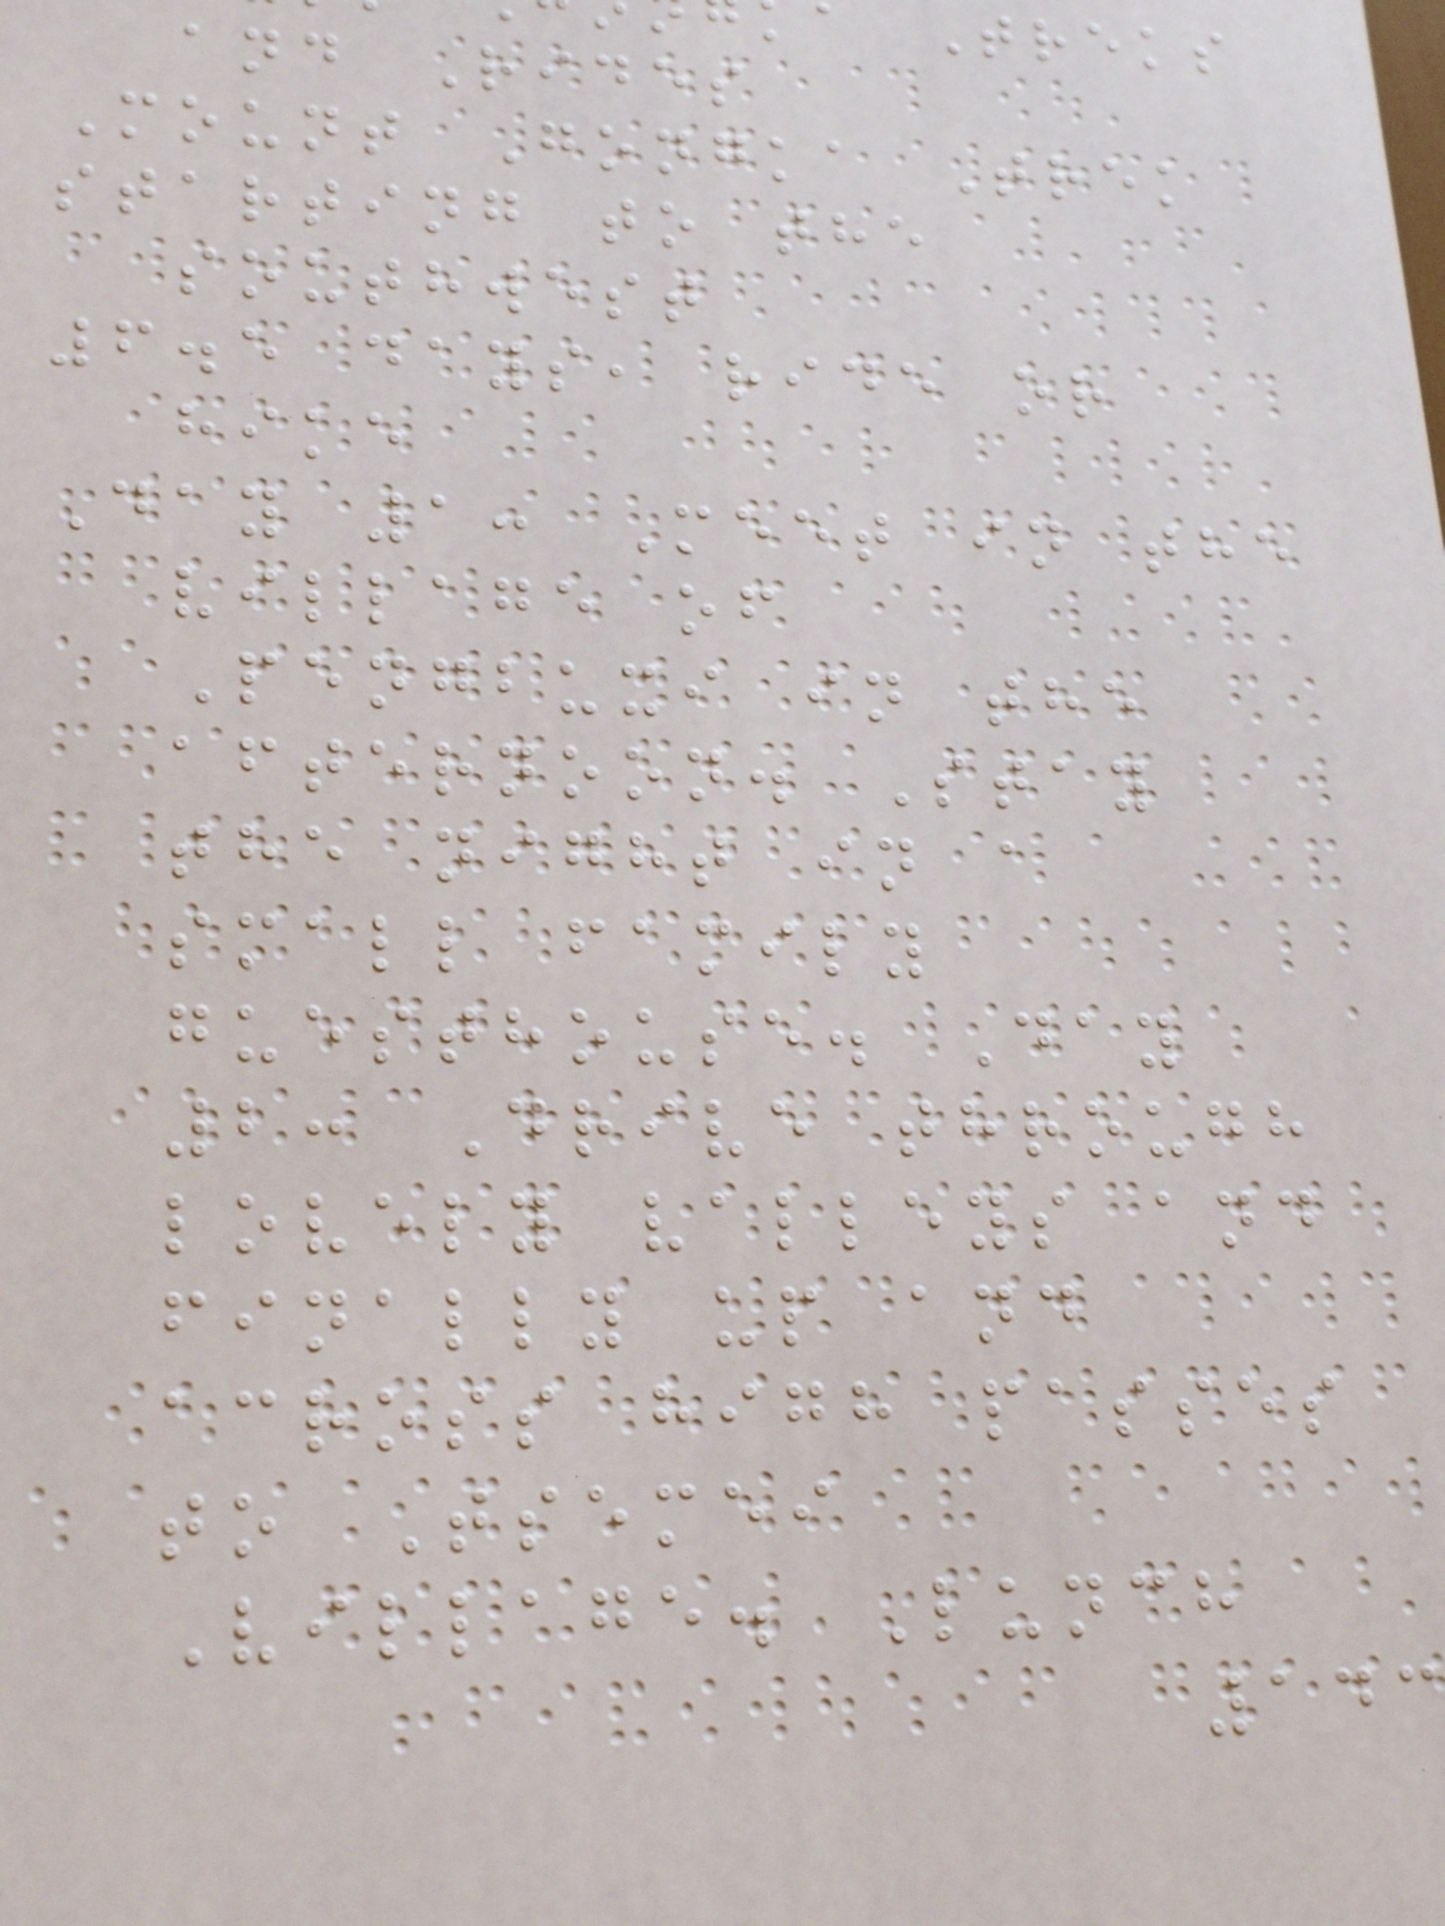a Treks
and Rides
Mount Gongka Trek
starting to the
southwest
6.5 days, ride or
hike
Day 1: Meet in the
village of
Pengbuxi in the
afternoon. Stay
the night in a
small family
guesthouse. Day
2: Drive through
lovely valleys and
finally up and
across high passes
to Tsemei
Village. Lunch
143
